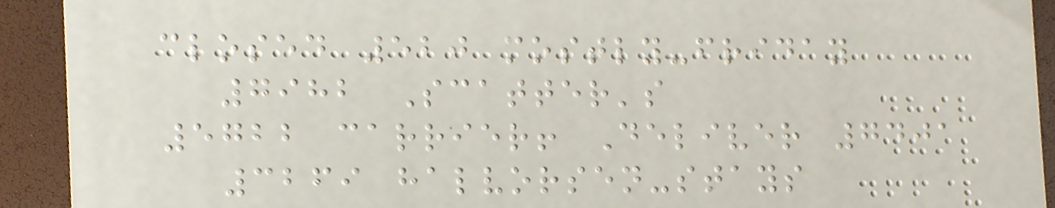closed 520 mostly-friday
7982 Scatter's
5722 carrier! Deliver 7401
3269 halvorsen-stays
